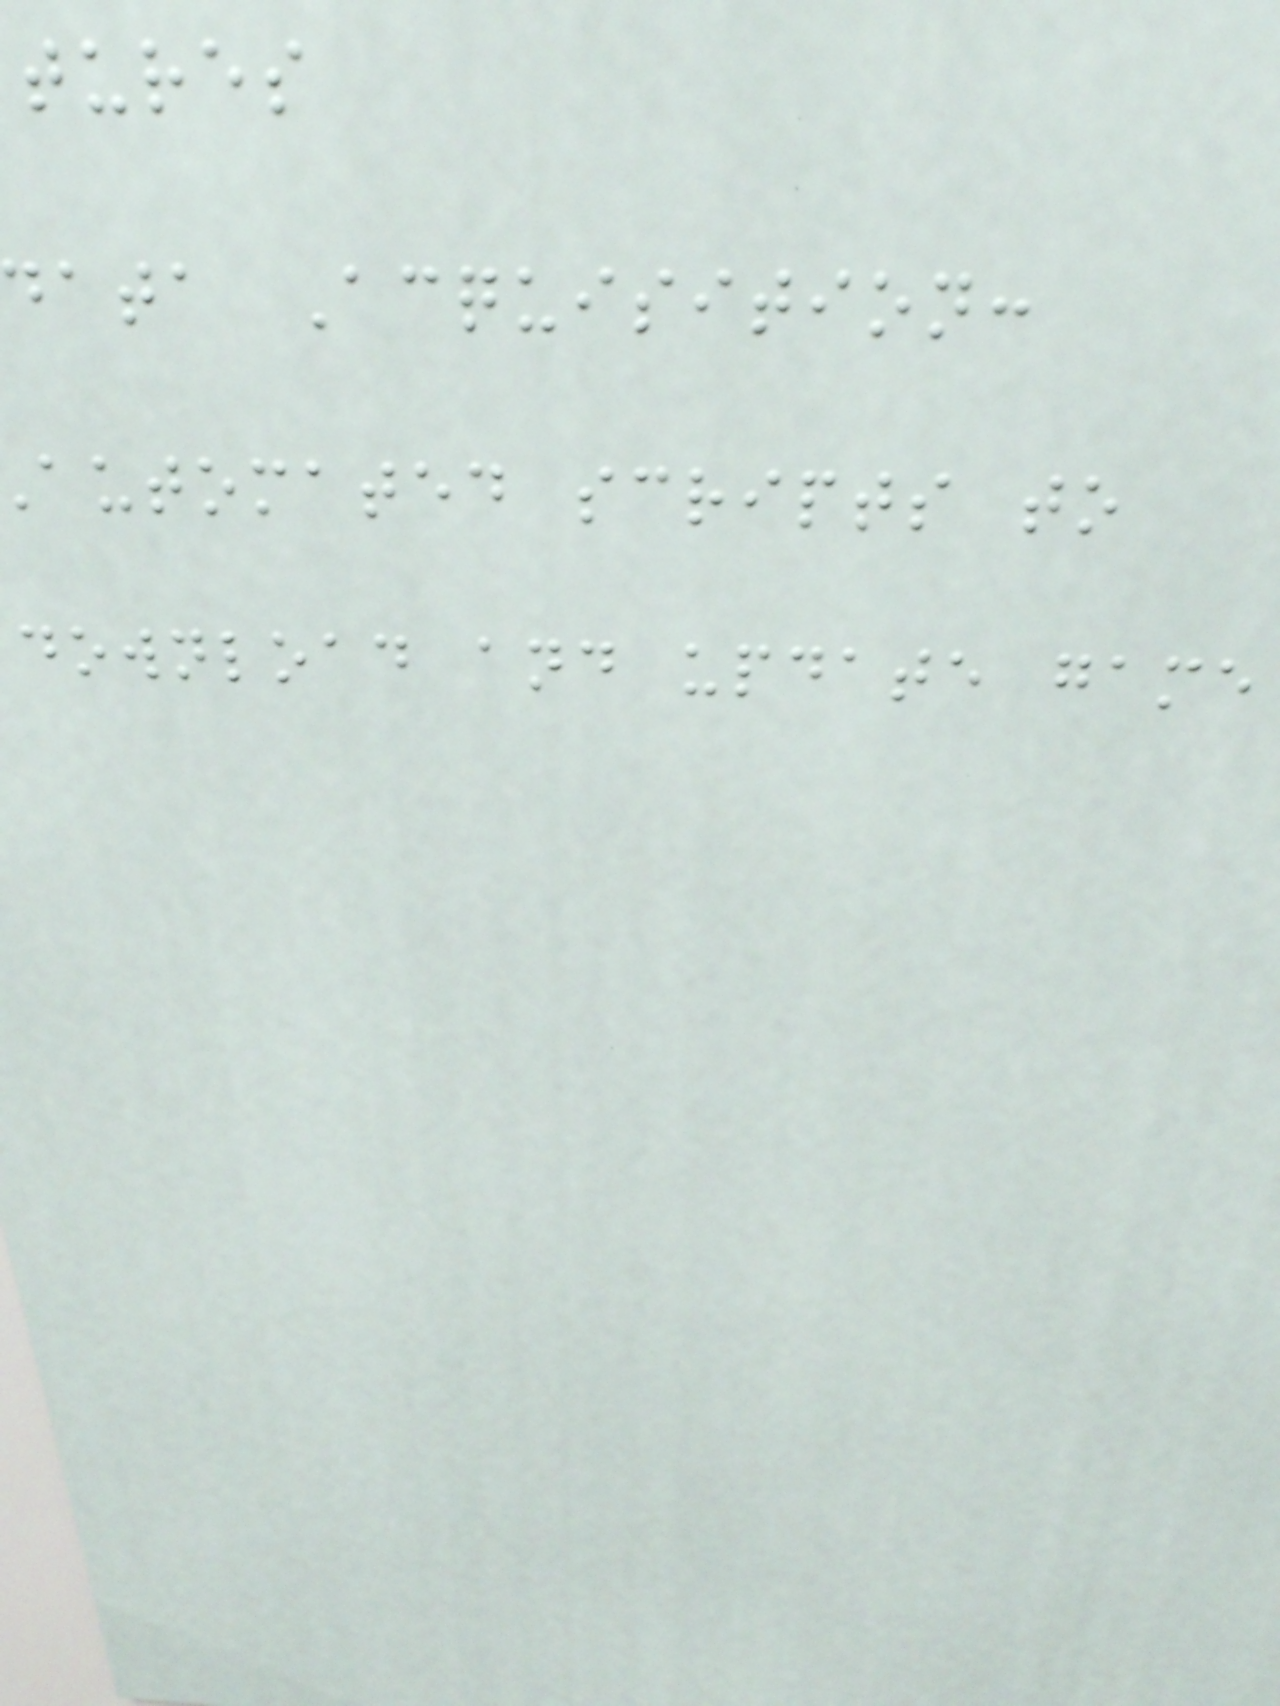tures
data Acquisition:
automated scripts to
download and update game
